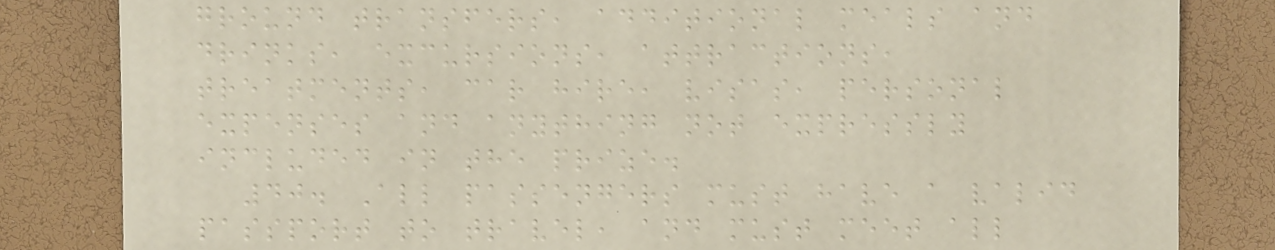ground transfers, additional meals and
drinks, excursions, attractions,
treatments, car hire, visas, personal
expenses and anything not expressly
included in the prize.
40. All passengers must have a valid
passport to travel, and must meet all
